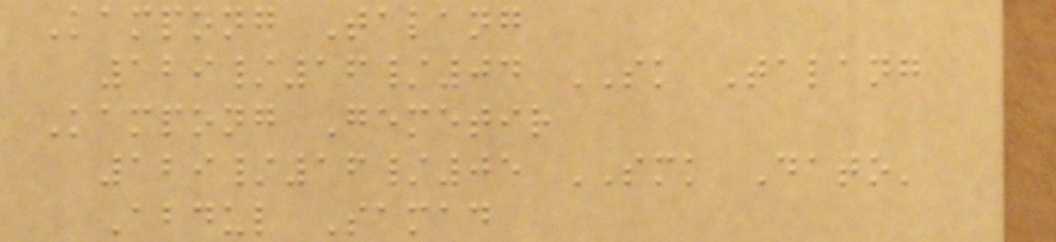Kampong Talang
129/16/04 SK Talang
Kampong Gemetir
129/16/05 SMK Dato'
Abdul Samad
